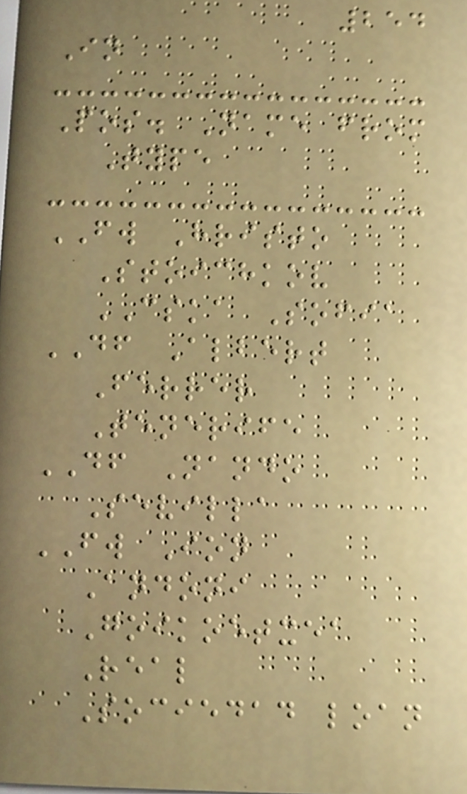254
In
Pos. Name from
Type
FW Hristo
Stoichkov
CSKA Sofia
DF Albert
Ferrer
Tenerife
DF Nando
Sevilla
FW Ion
Andoni
Goikoetxea
Real
Sociedad loan
